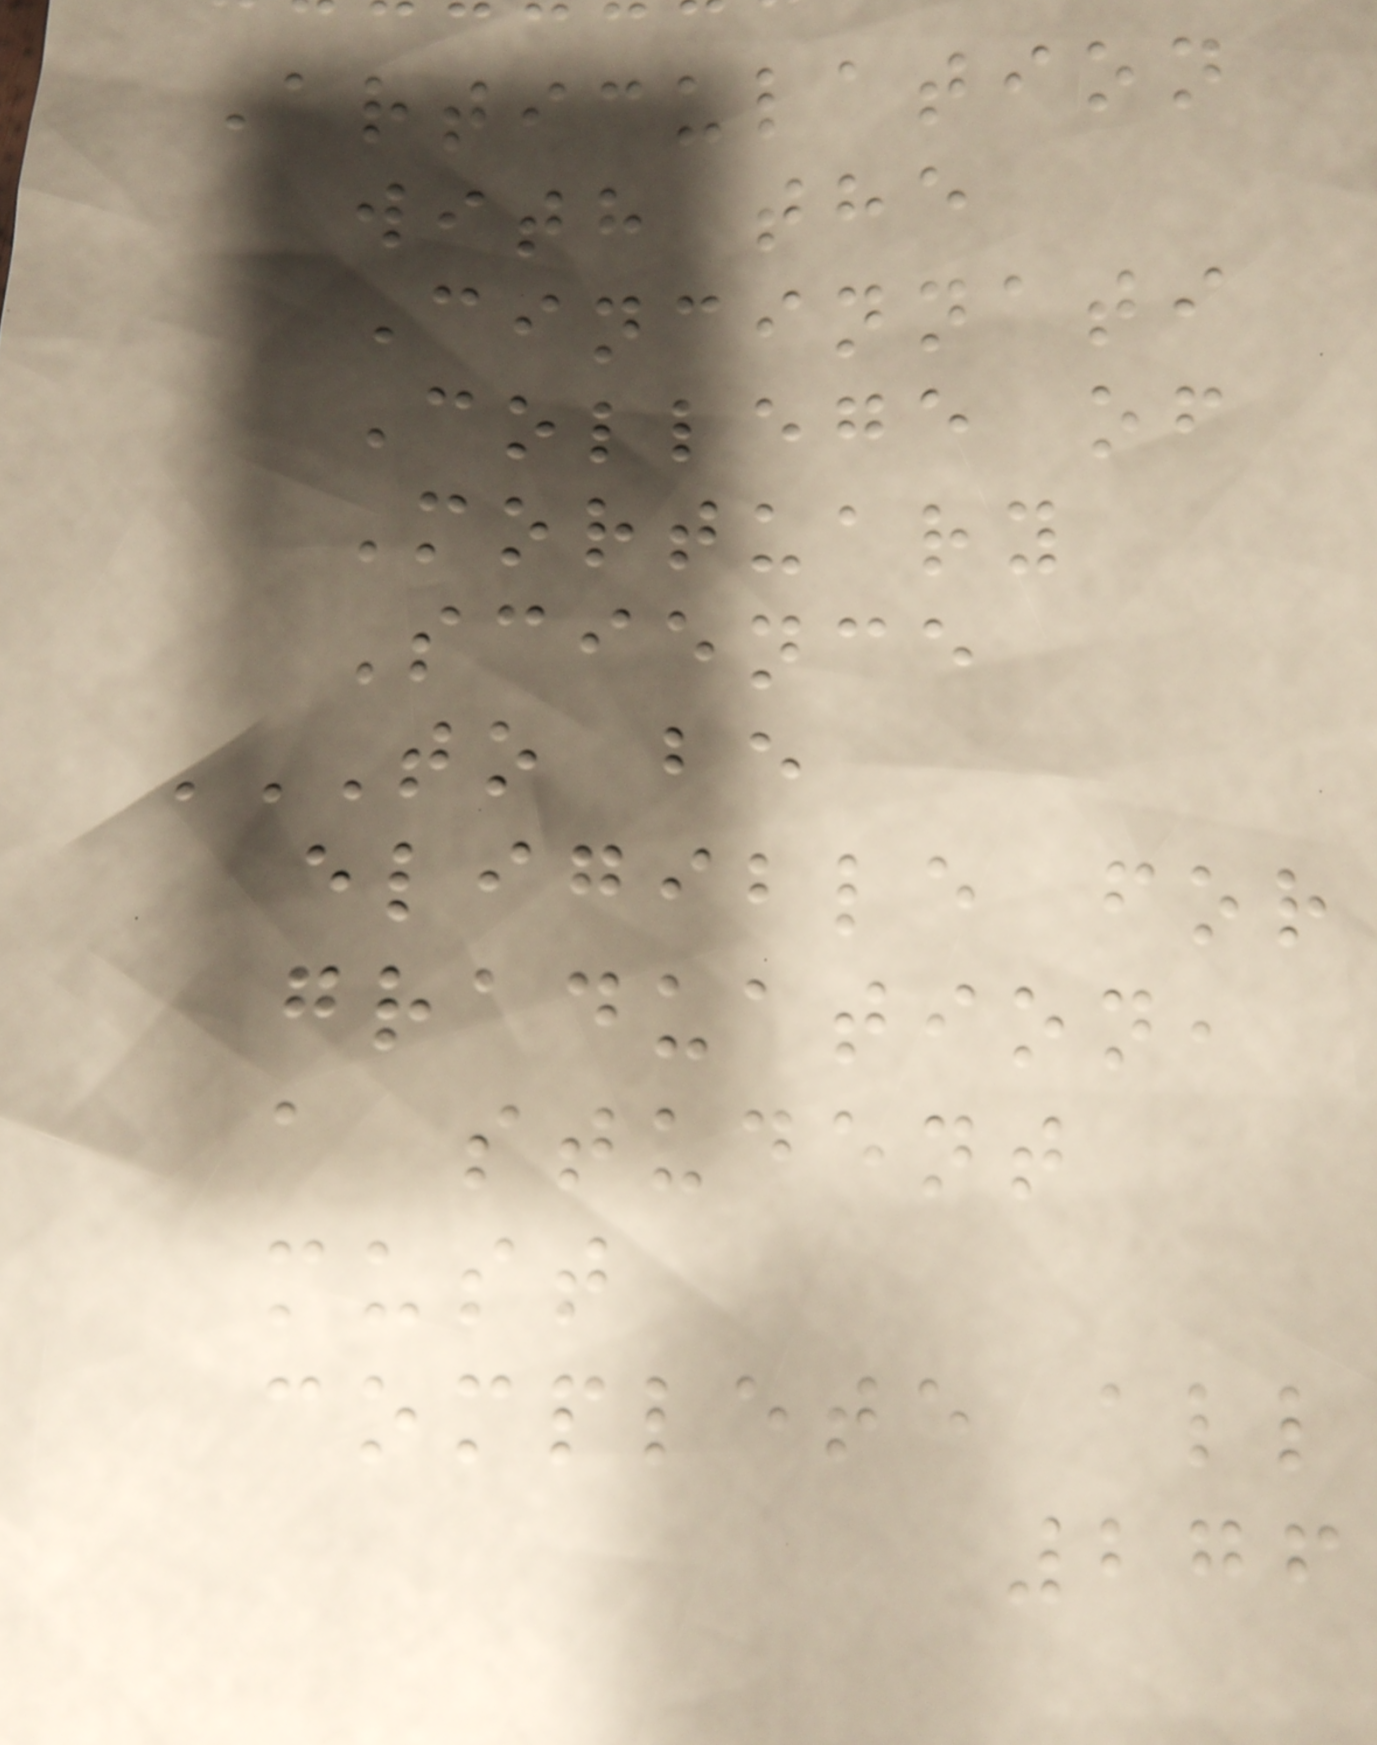Articulation
with the
Cincinnati
College of
Mortuary
Science
TO BE
ELIGIBLE FOR
GRADUATION,
A STUDENT
MUST
COMPLETE ALL
276
